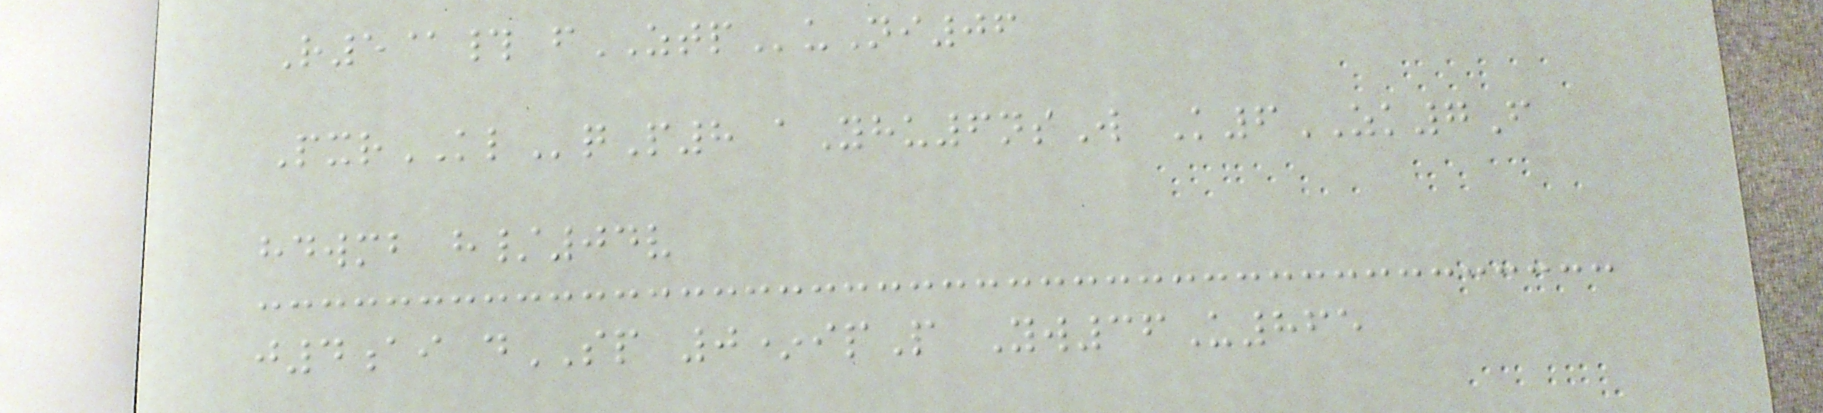R5@# fZTPuNi06
PxrKLqP8 aYhu6nsW K6ZK7F
hdwmb h/04v
j4ai dSP 0*ipP Yw36U865
